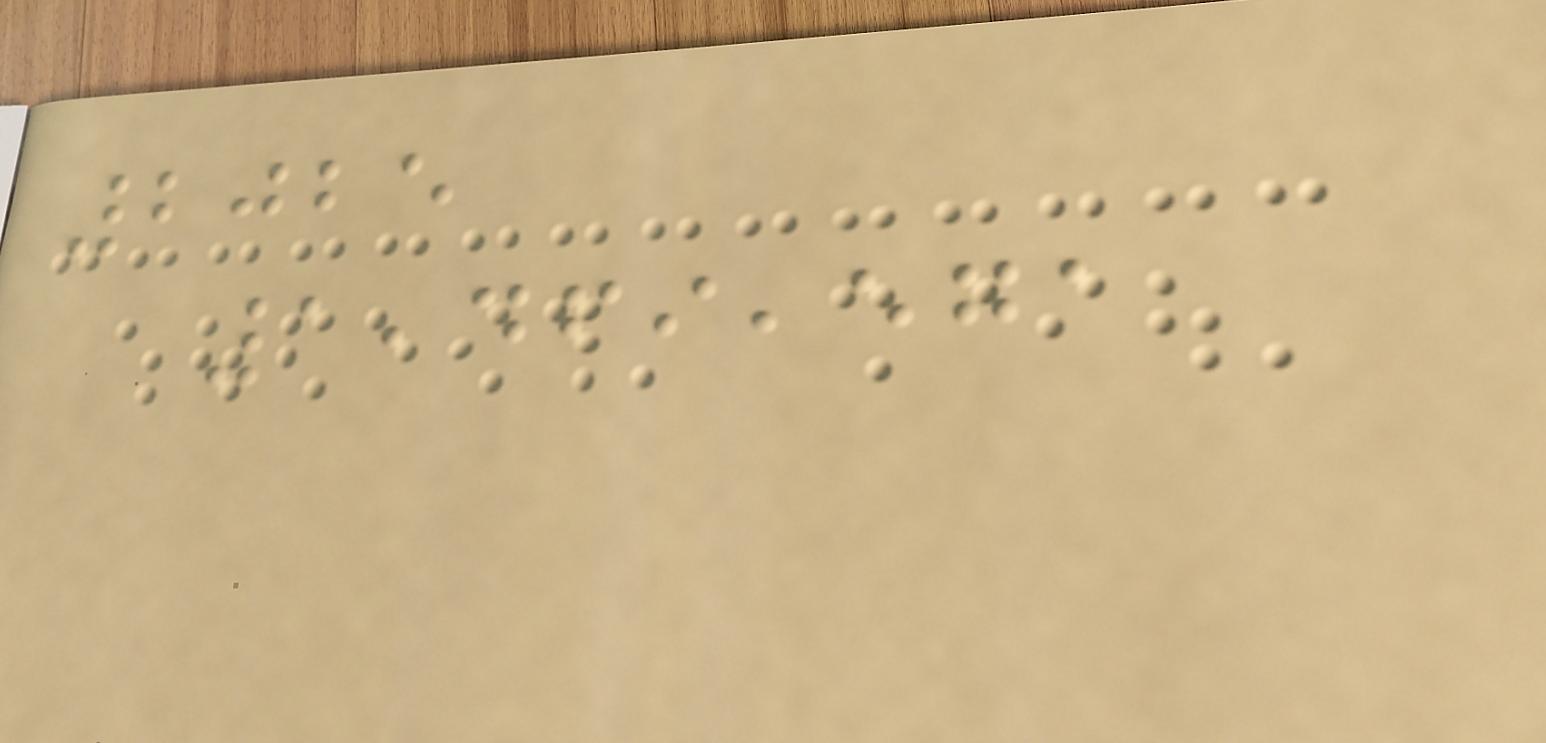2025
1,469,571
